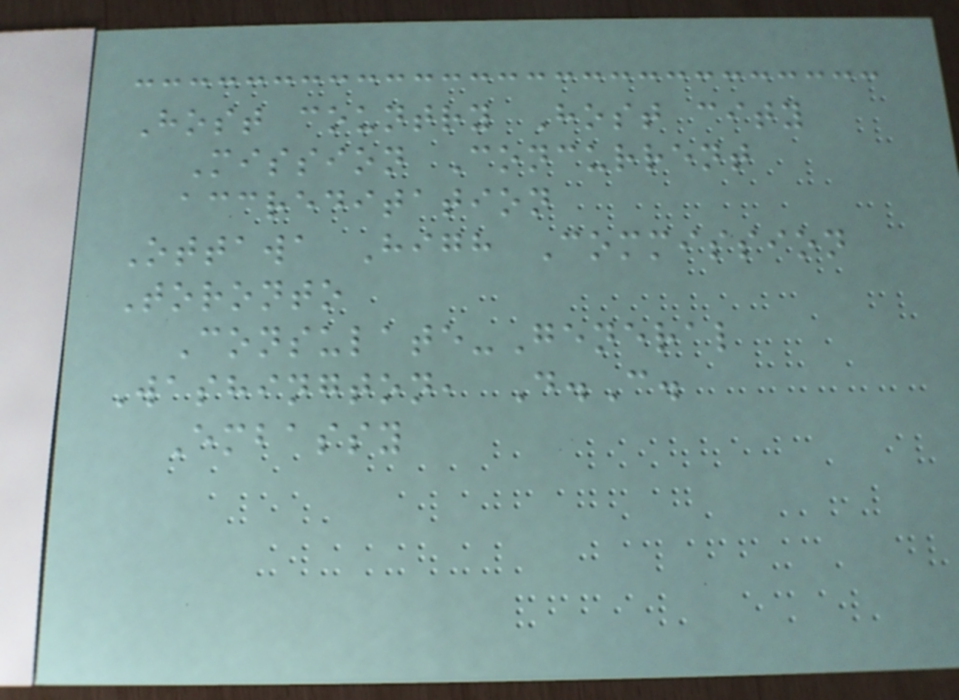Host country Host city
Mission Concurrent
accreditation
Ottawa High Commission
Toronto
Consulate-General
Washington, D.C.
Embassy
